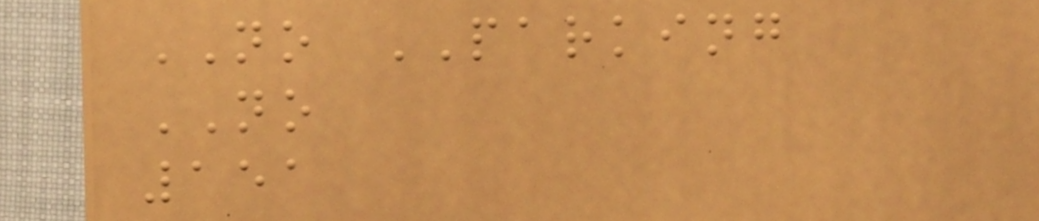NO PARKING
NO
151
